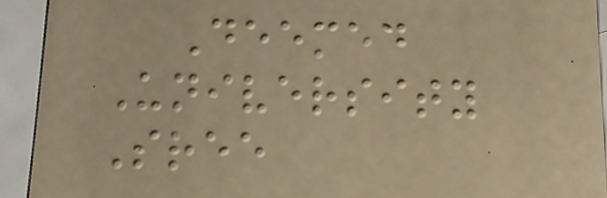Deemed
University
Sree
